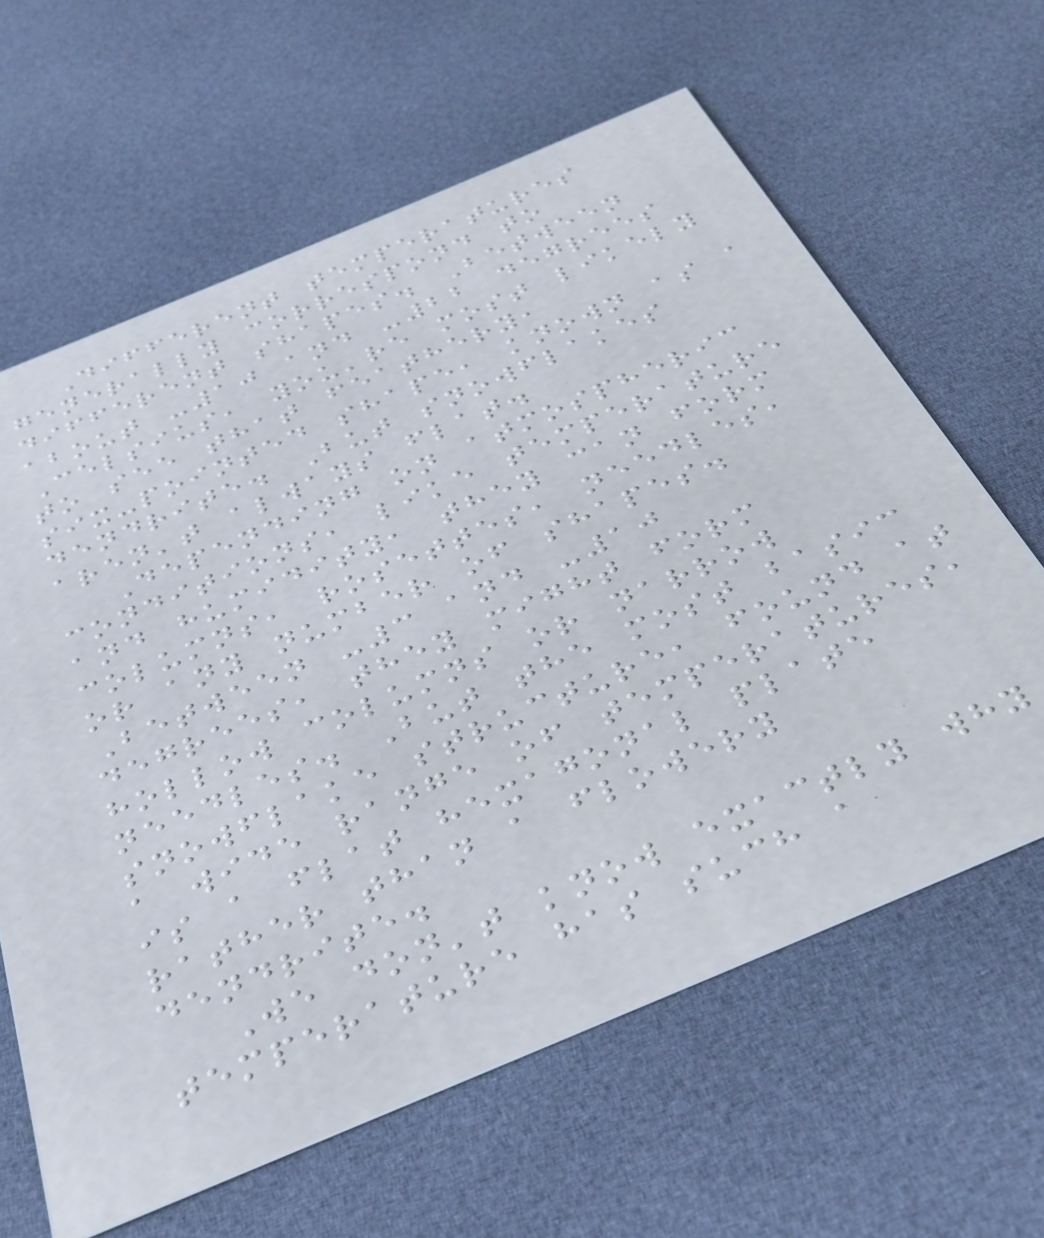Different temperatures
generally correspond to
different shapes. Between
about -10 and -22 degrees
Celsius, you're most likely
to see that feathery,
six-pointed shape, known as a
dendrite. But snowflakes
aren't always flat.
Depending on atmospheric
conditions, like temperature
and humidity, they can form
columns, rosettes, needles,
or any number of shapes.
Between -3 and -10
degrees, they might form
hollow columns or narrow
needles. But the most basic
snowflake structure, found at
a wide range of temperatures,
is a flat hexagonal plate
rather than a flowery
dendrite.
We don't know exactly why
temperature has such a
